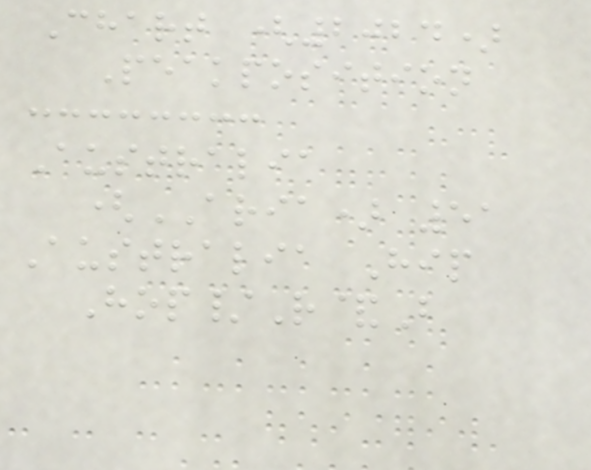Chart (2024)
Peakposition
Australia
(ARIA) 51
Australia Hip
Hop/R&B
